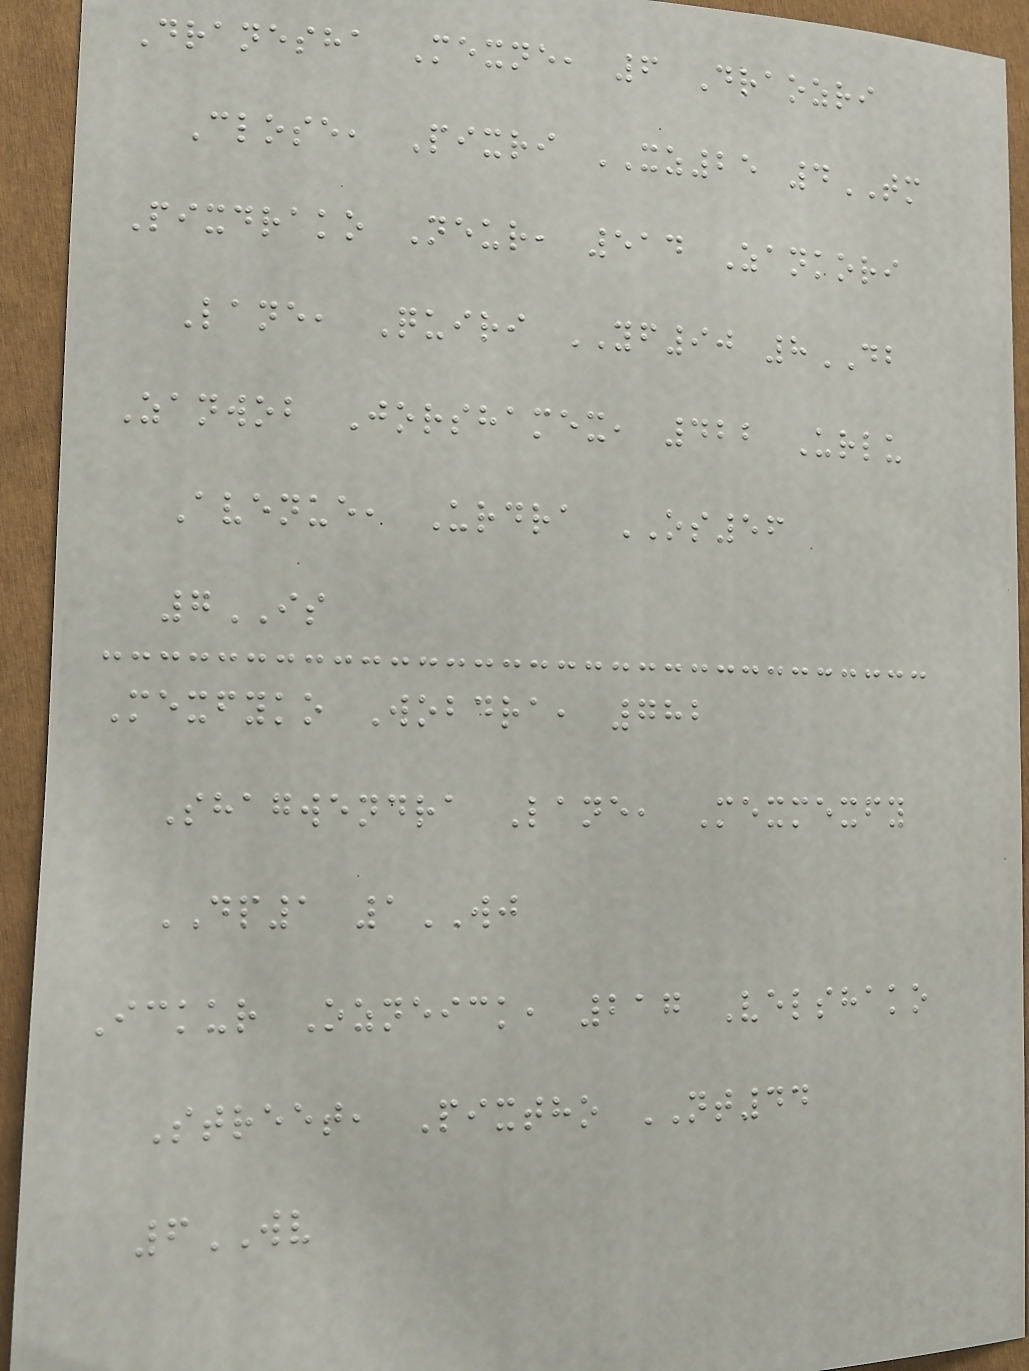Dranesha Mexne, 6 Draozri
Close, Pixri XZ25 4TM
Pixdrako Neur, 514 Zankori
Lane, Quiri YF90 8DB
Zanwob Jorshamex, 422 Urlu
Avenue, Urdra OS56
7IS
Mexfyko Wobdra, 782
Shagwendra Lane, Mexmexfy
DP1 1WJ
Ickur Ozneick, 217 Velshako
Street, Pixtho NT44
6WV
